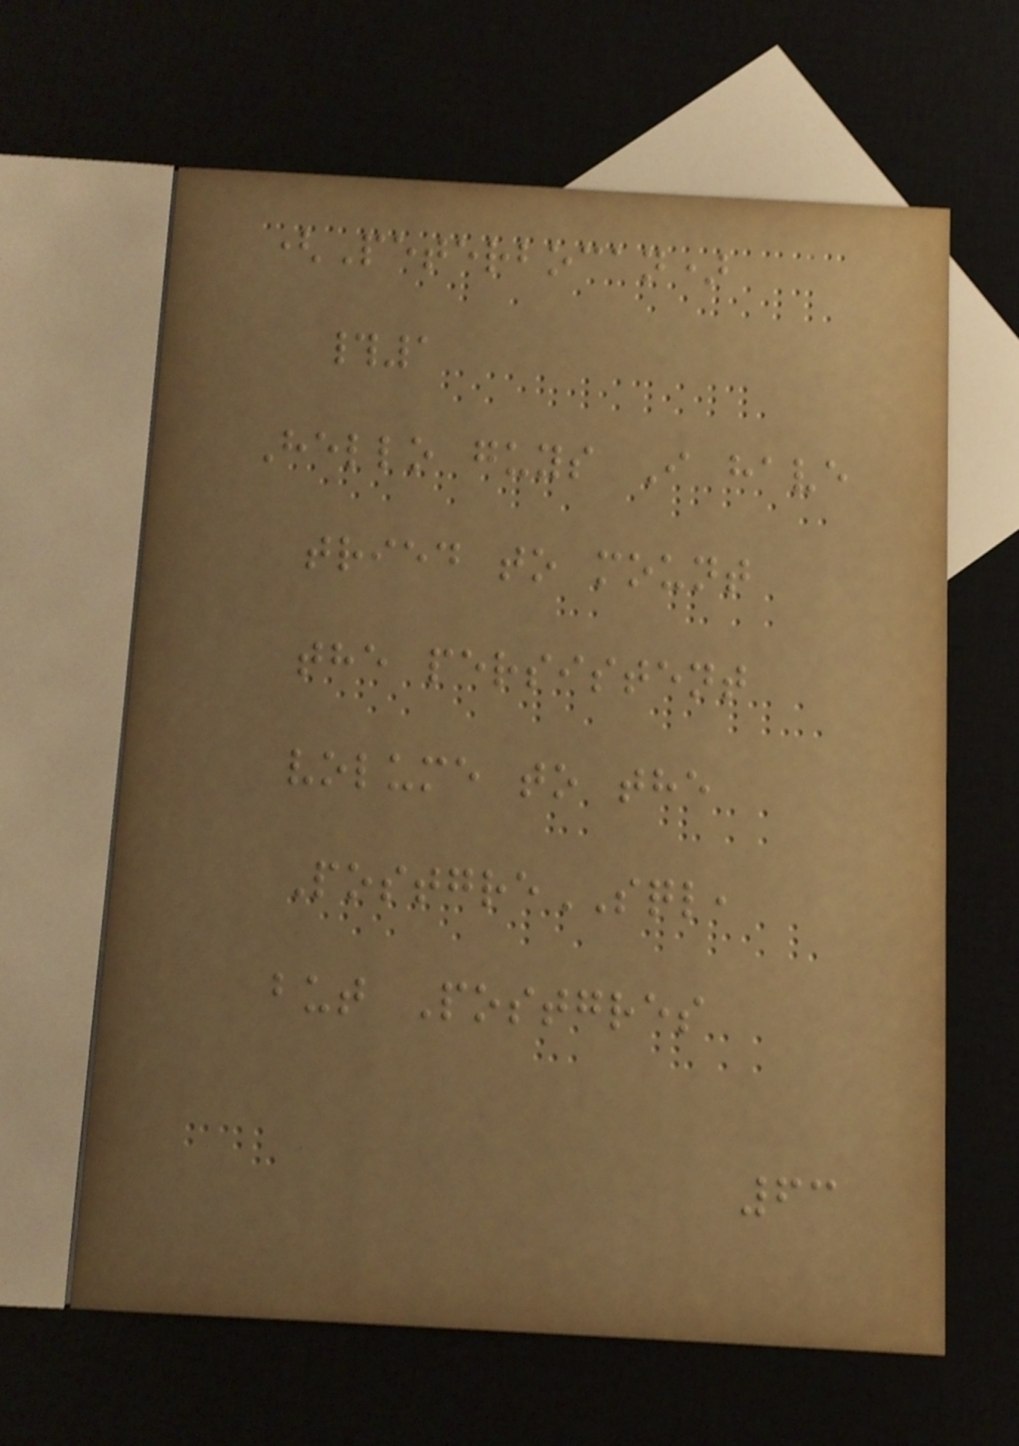(Peterbocan)
#1
Hello guys I have
tried to mount
the persistent
volume to the
PostgreSQL,
but Postgres
63
